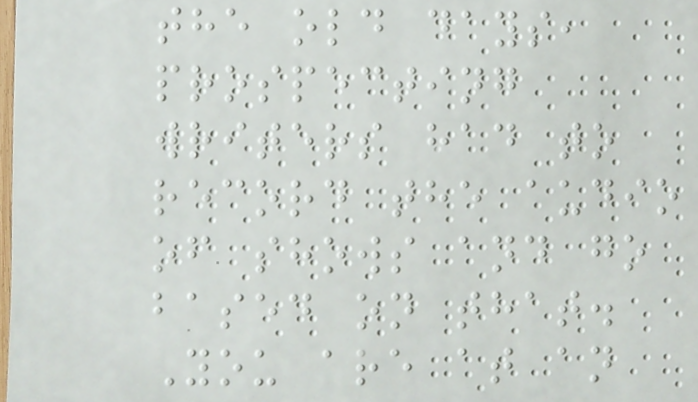the old days,
prospecting
writers had to
record the audio
of shows and go
based on that.
You are at an
